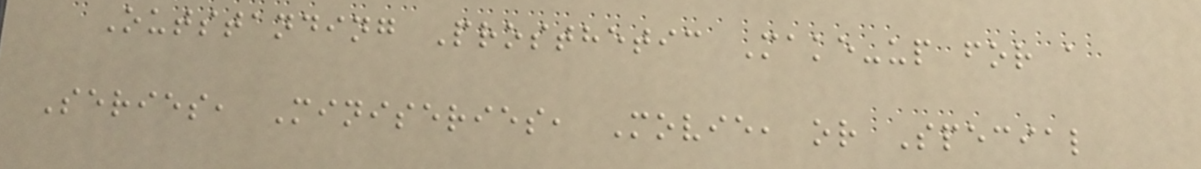Outstanding Prosthetic Make-up for a
Series, Miniseries, Movie, or Special
